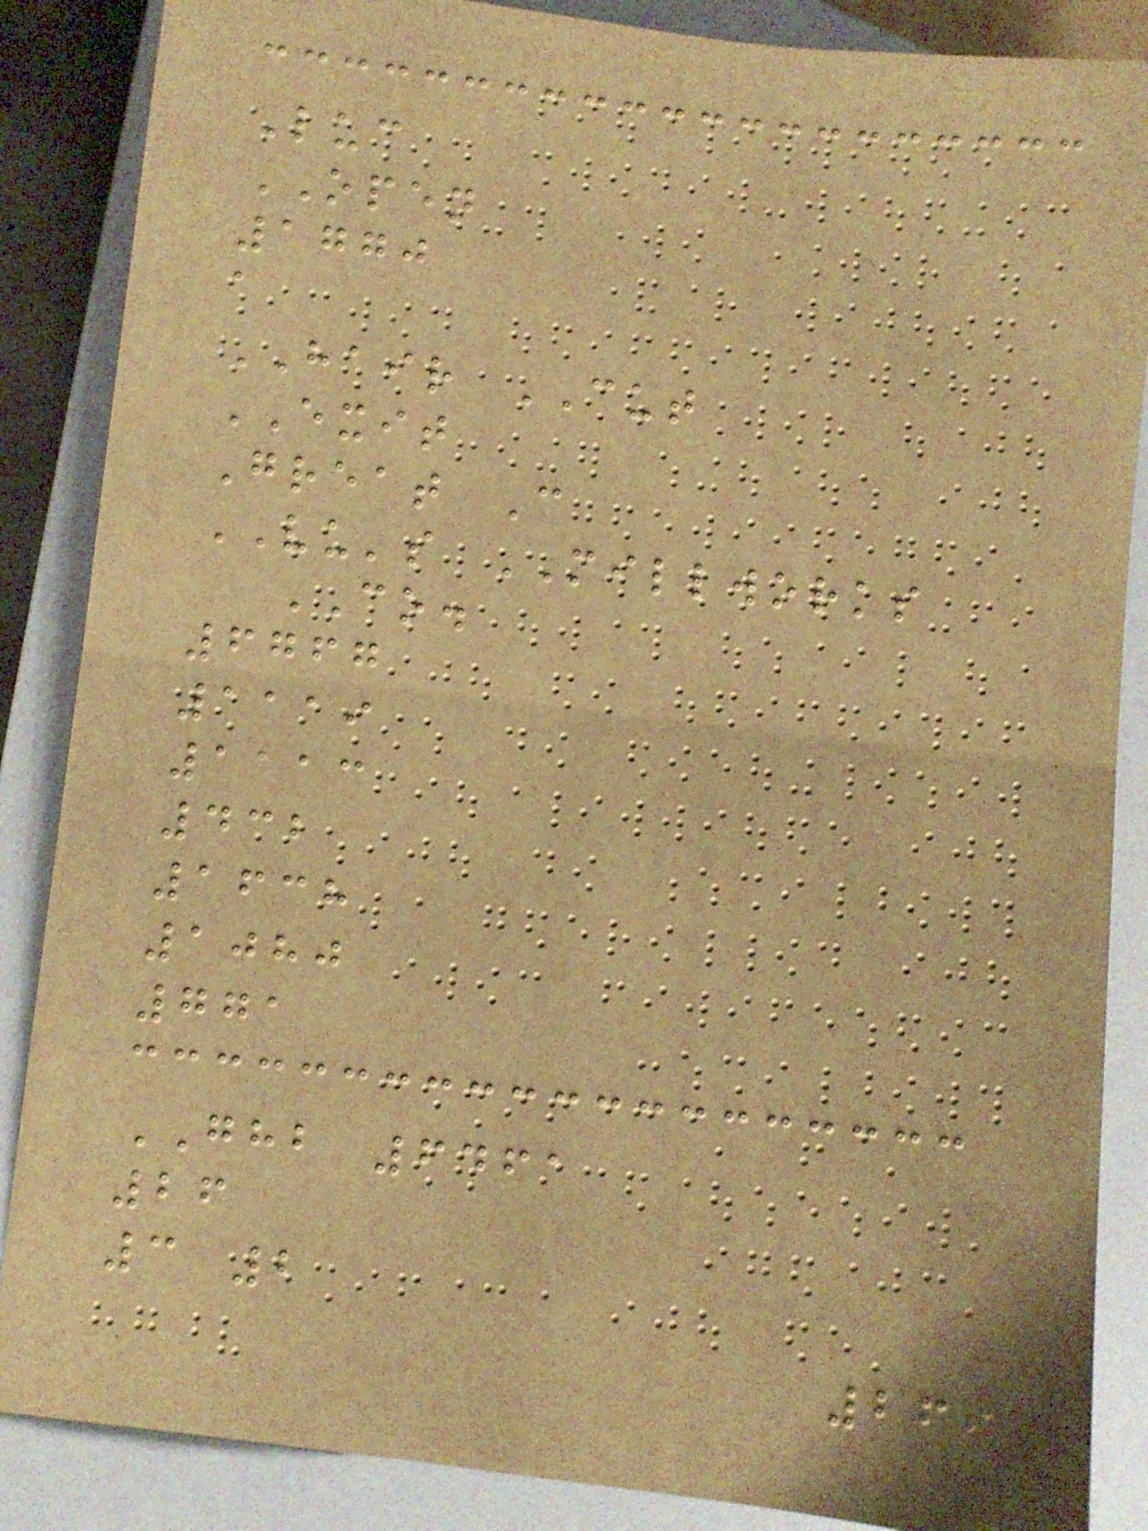Luc
OPEN
1770
a
HAIR CUT
EXIT
Great C
VU's MILLWORKS
CO.
6767
1119
1113
432
1638
1080
771
GHB 6461
26
3 2
269
